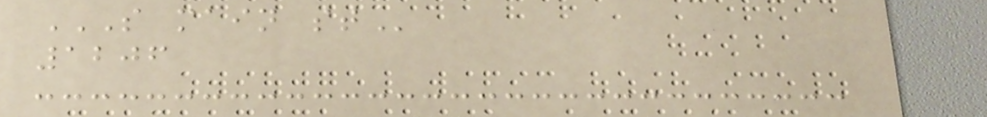S MAIN ST
1206
